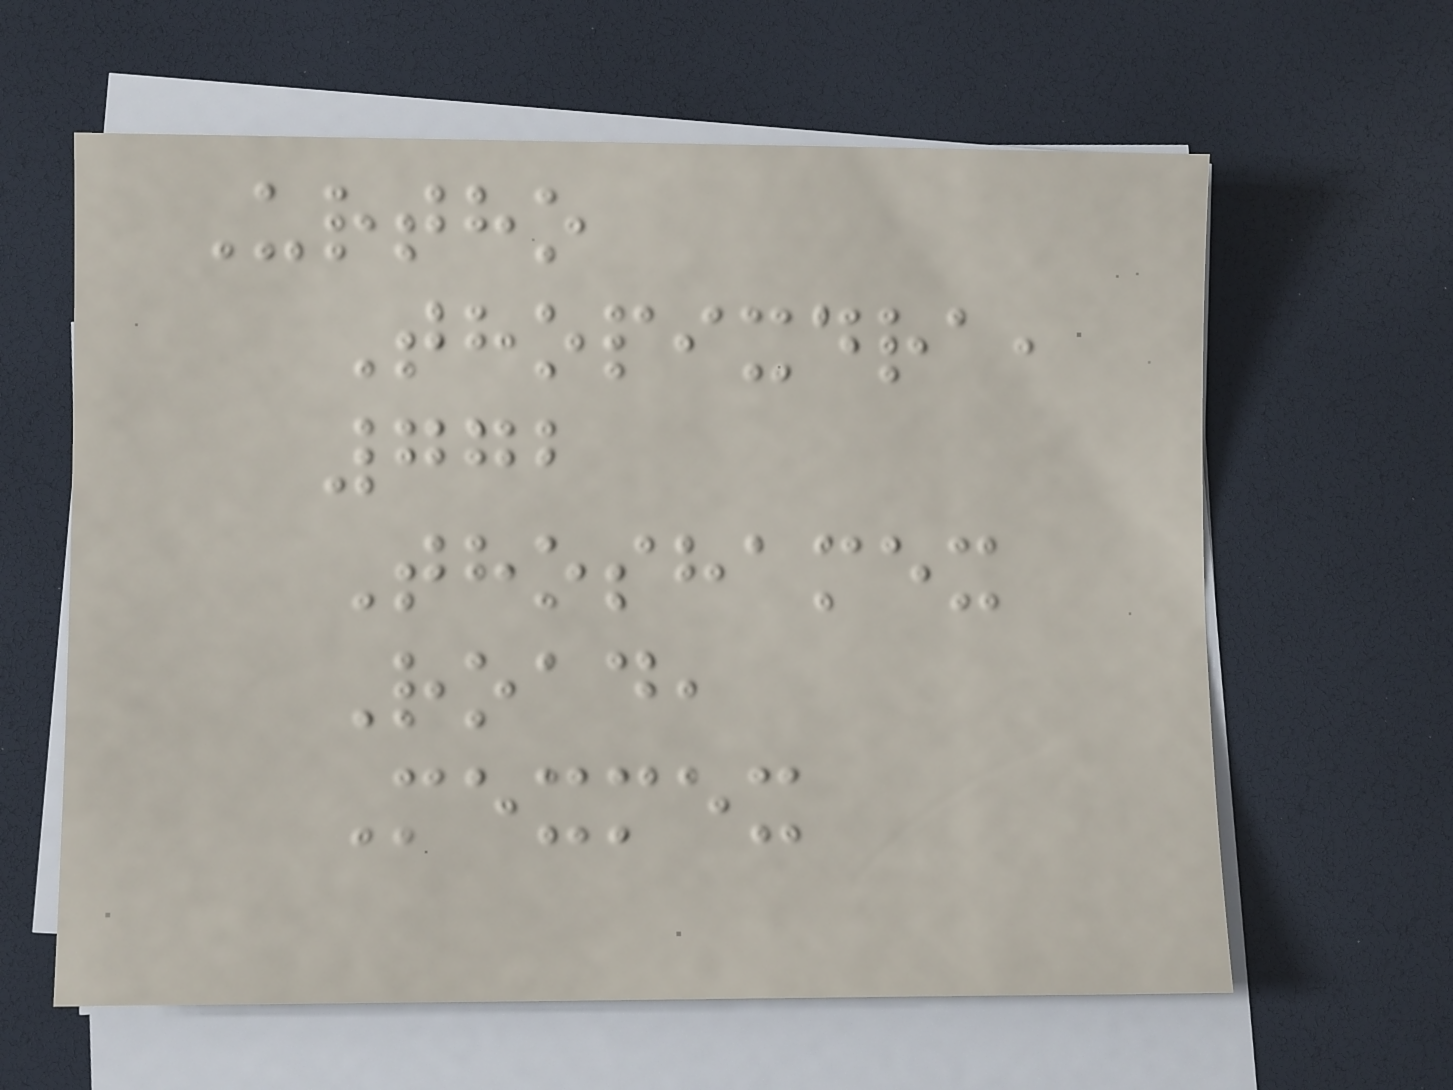Urtho
Thopixdra,
772
Thoshamex
Road,
Mexmex
